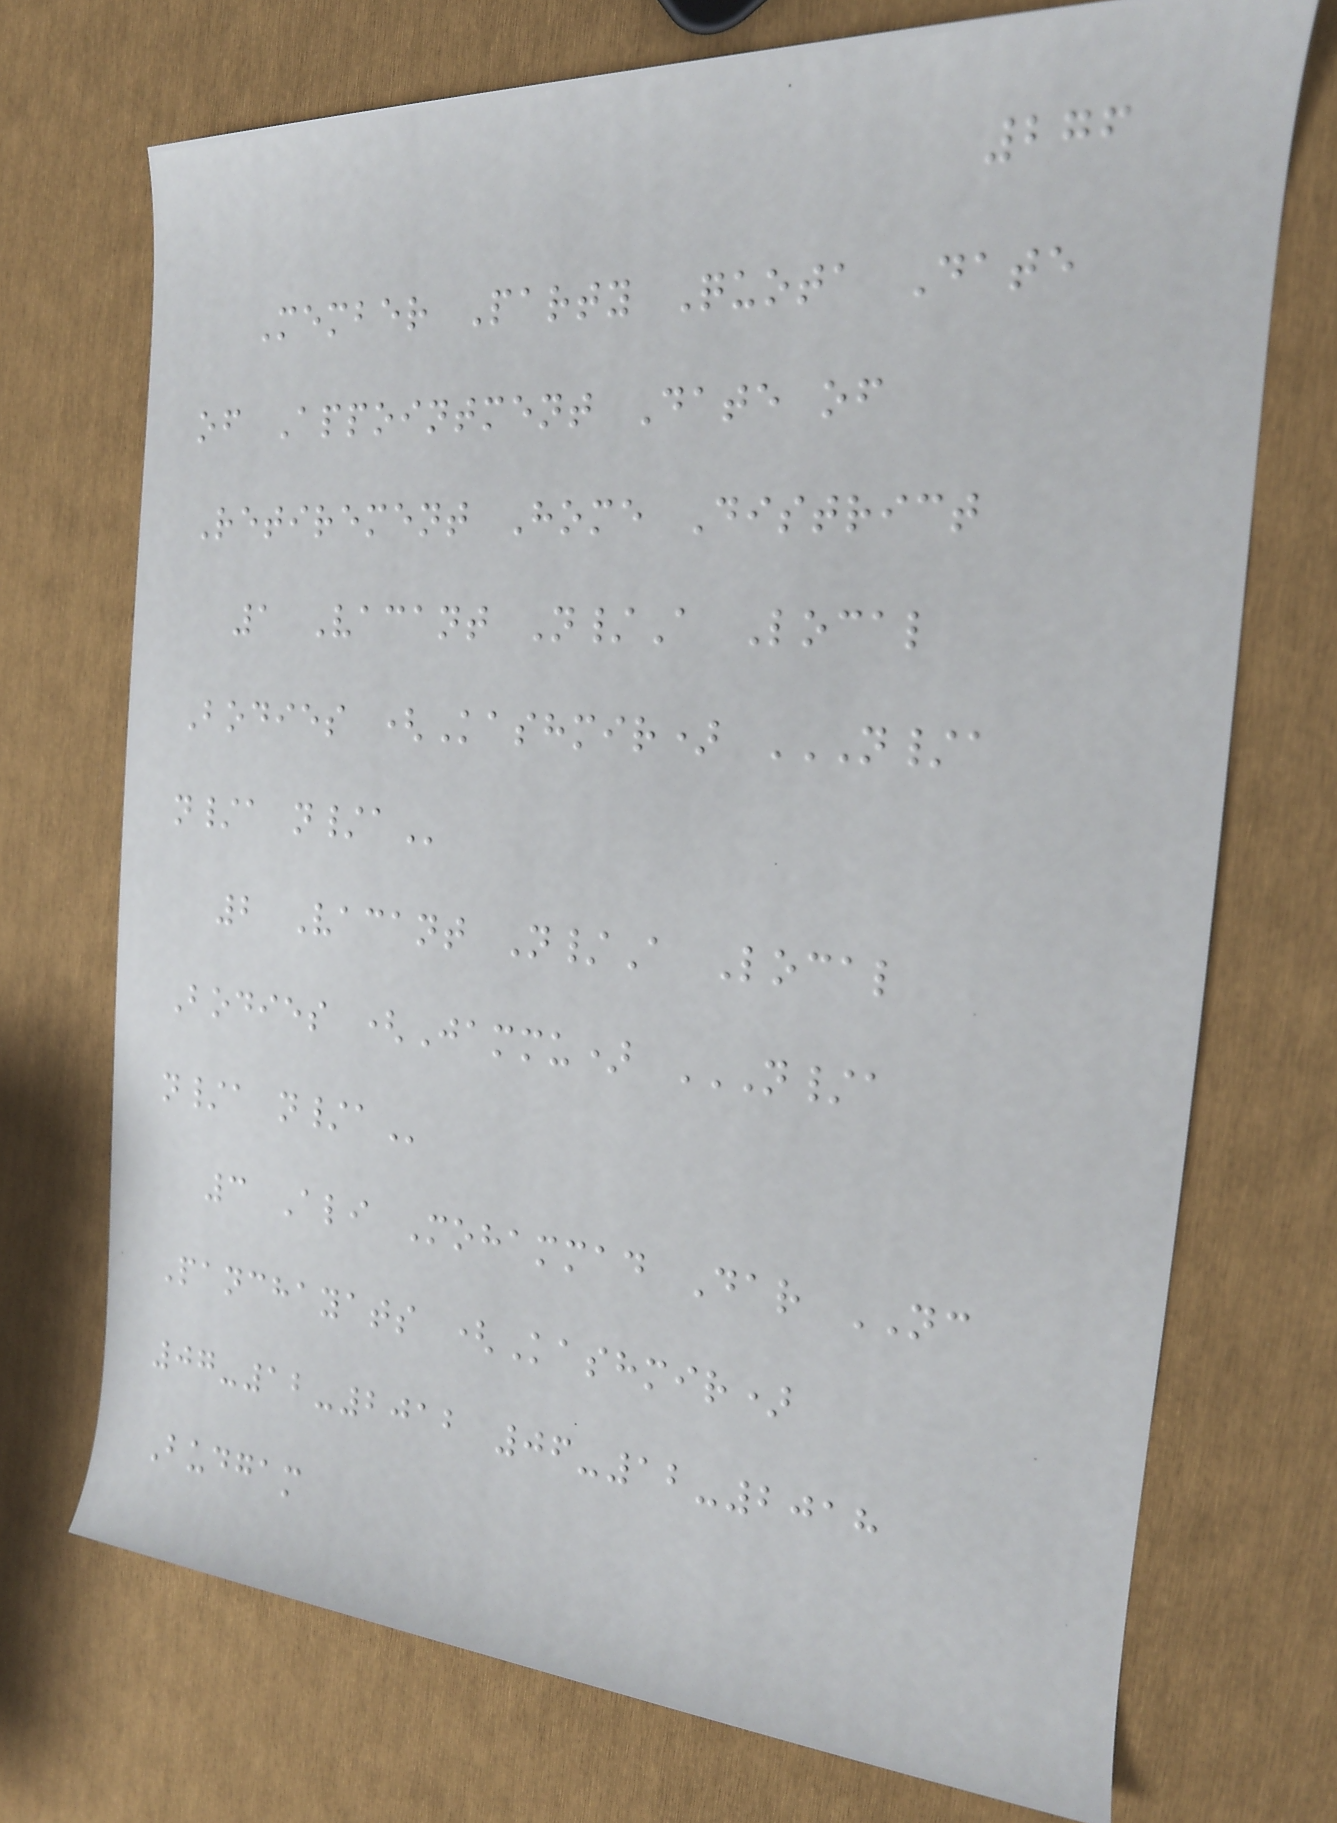276
Member Party Quota Date
of Appointment Date of
Retirement Home District
1 Vacant N/A Local
Bodies (Kashmir) N/A
N/A N/A
2 Vacant N/A Local
Bodies (Jammu) N/A
N/A N/A
3 Ali Mohammad Dar NC
Panchayats (Kashmir)
07-12-2012 06-12-2018
Budgam
